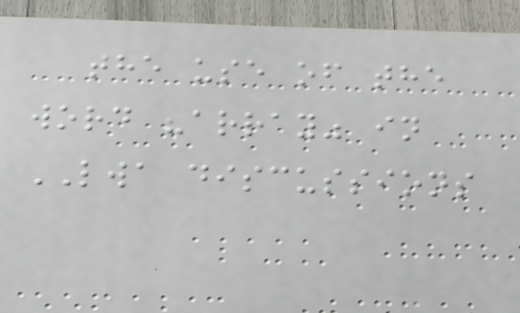the use of the
word "array" in
LWA discussions
